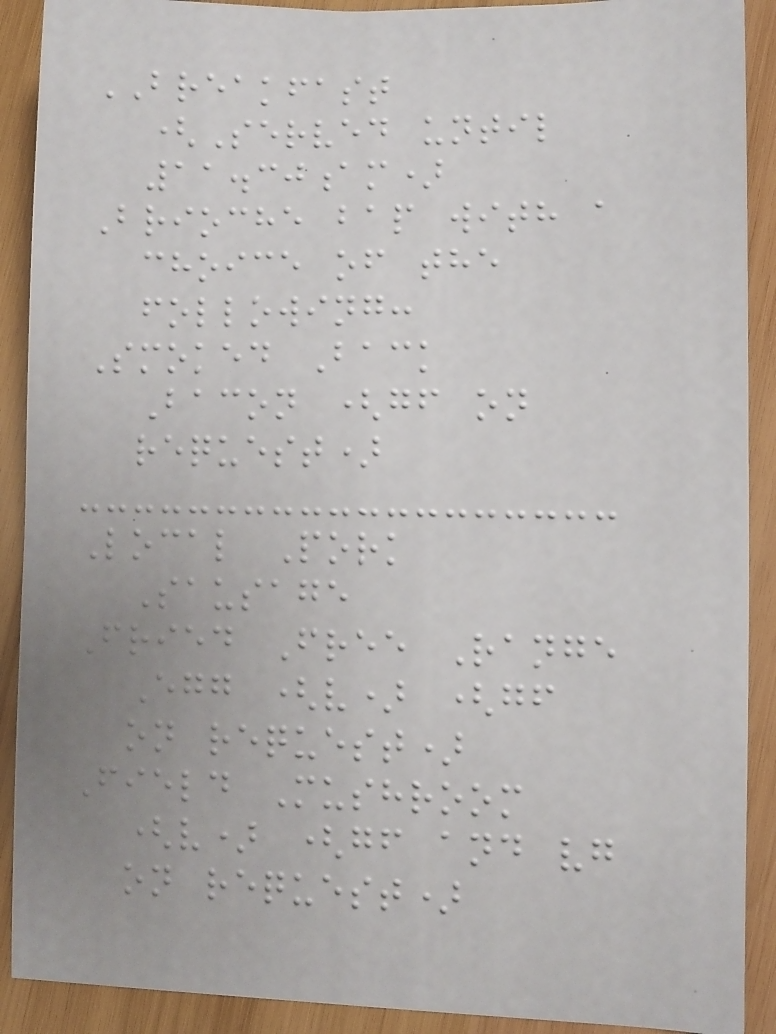BREAKFAST
(Served until
11.30am)
Brioche bap with a
choice of the
following:
Smoked Back
Bacon (gf on
request)
Local Pork
Sausage
Fried Free Range
Egg (v) (gf
on request)
Field Mushroom
(v) (gf and vg
on request)
